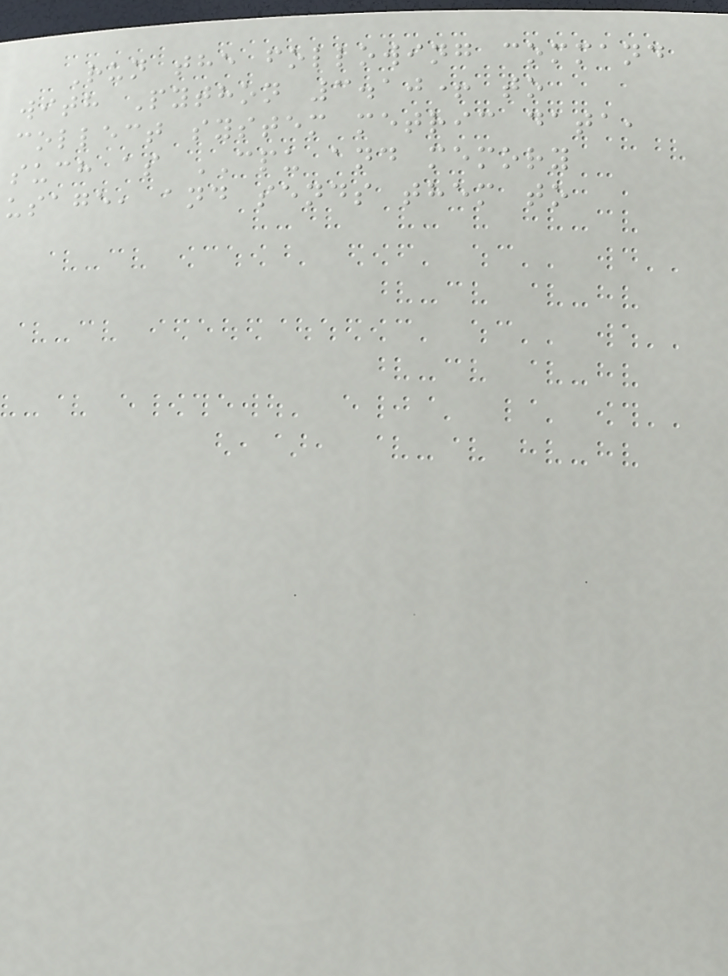Run the following command
with Python 3.10+ to
collect system metric data,
such as CPU and memory
usage, and sends them to
